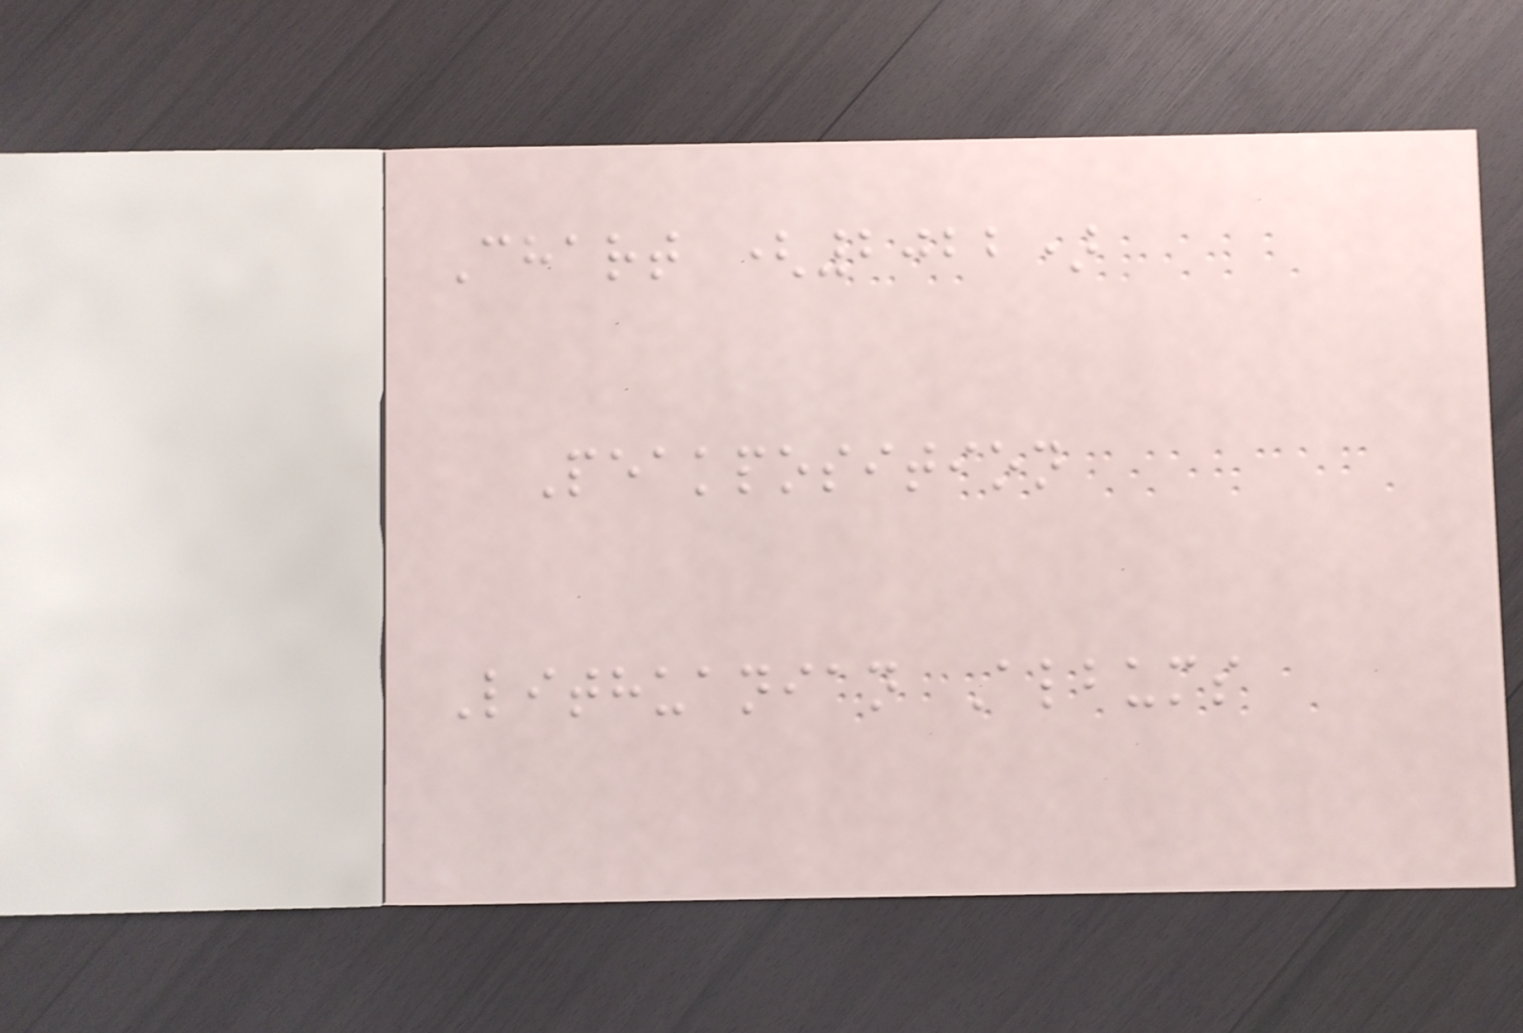Chart (2022)
Peakposition
Lithuanian Albums
